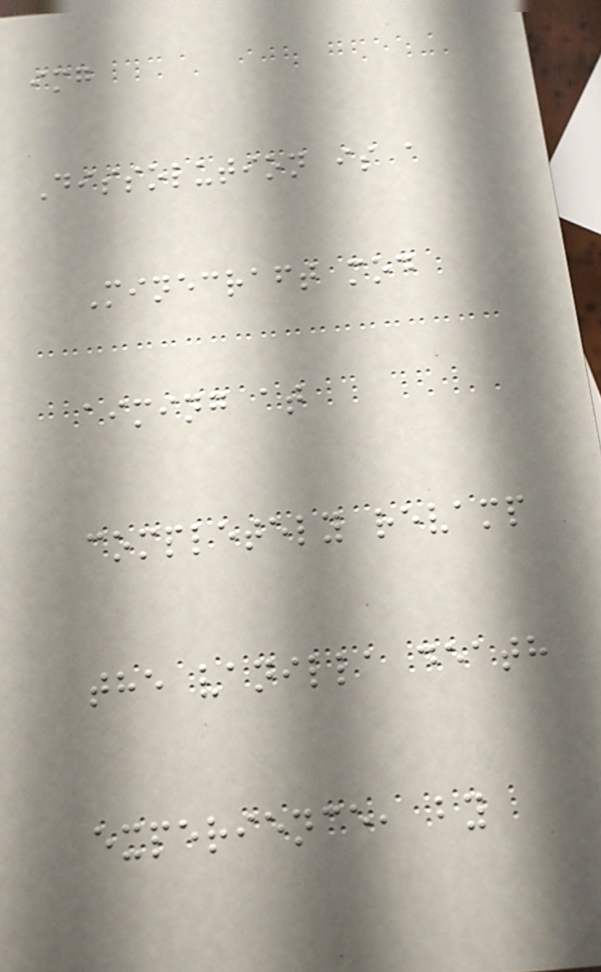img
Dissolution is a
Minecraft mod
aiming at
completely revamp
the vanilla death
experience, by
